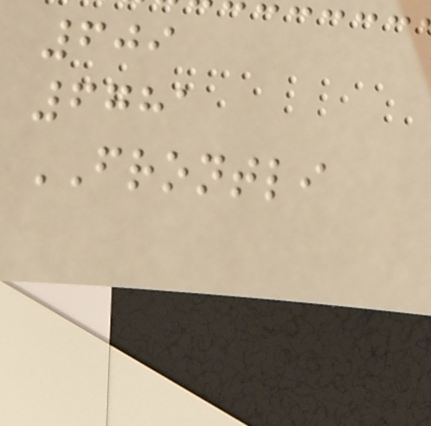609
6781
FRONTLI
